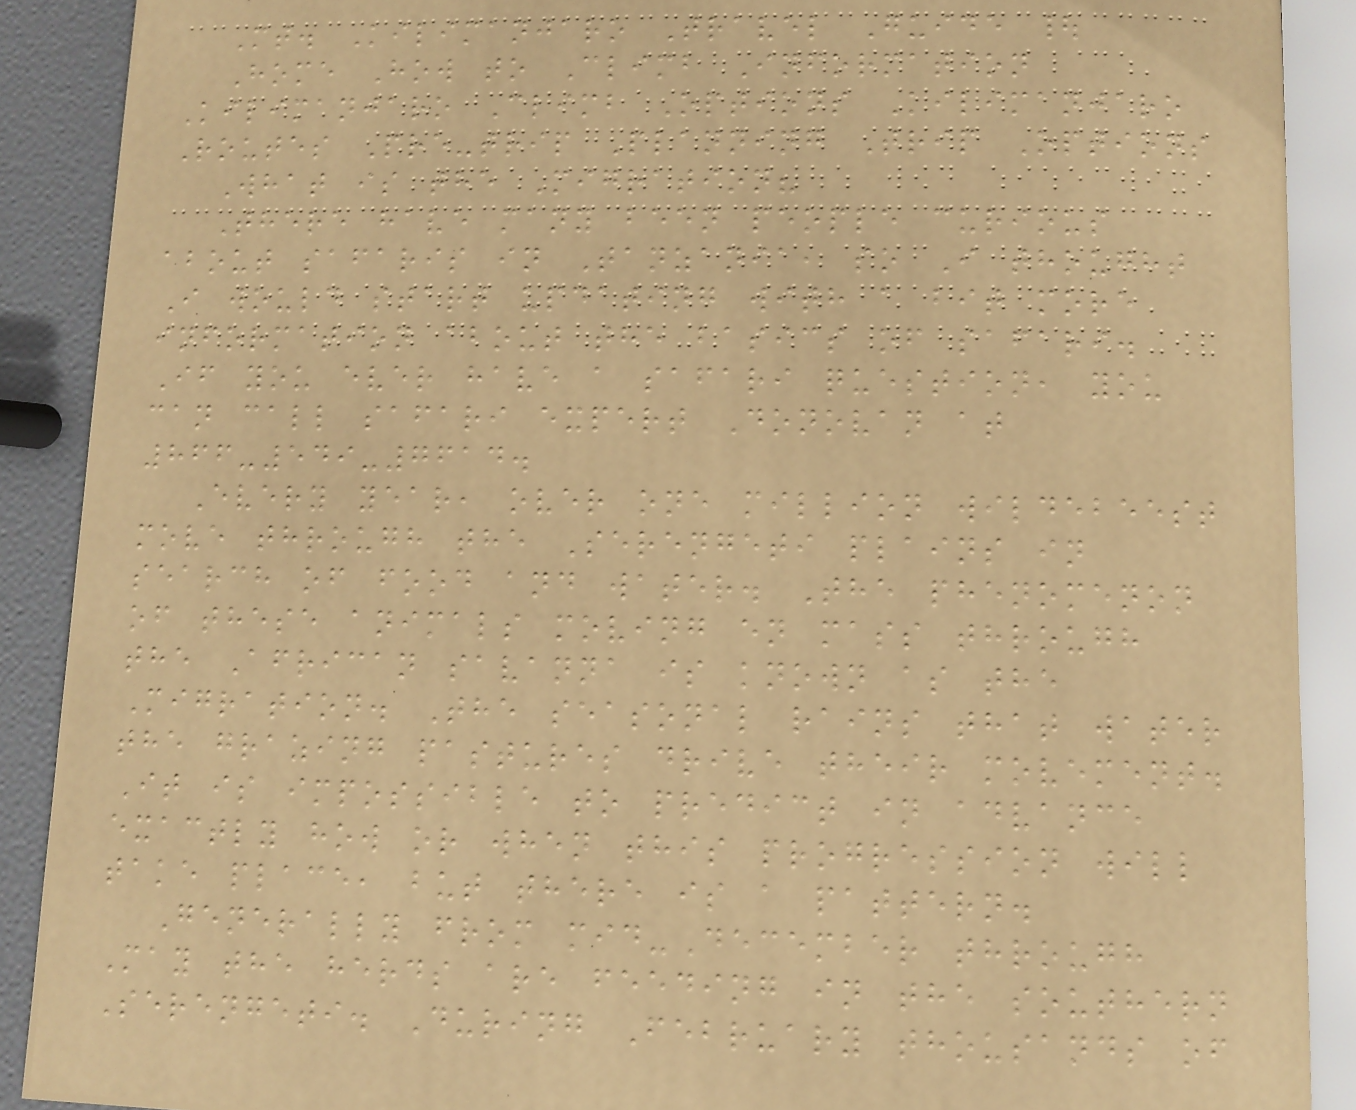Mt. Kilimanjaro Travel Guide |
Home How to Climb Information
Kilimanjaro Climb Options Kilimanjaro
Routes Pre-trip Planning Trip Options
What is the Migration?
There have many been people curious
about safaris in Tanzania, so I thought
I would start updating with a bit more
information about the basics of safari.
If you ever have a safari question, you
can call safari expert Donovan at
866-549-7614.
Every year, over one million wildebeest
move through the Serengeti plains in
search of food and water. The phenomenon
of these animals moving en mass through
the African savanna is known as the
Migration. The seasonal rains that water
the grazing pastures drive their movement.
It is impossible to predict in advance
exactly how or when this progression will
take place, but there is a pattern.
Generally from mid-December through
May the herds are feeding in the southern
Serengeti. During February thousands of
